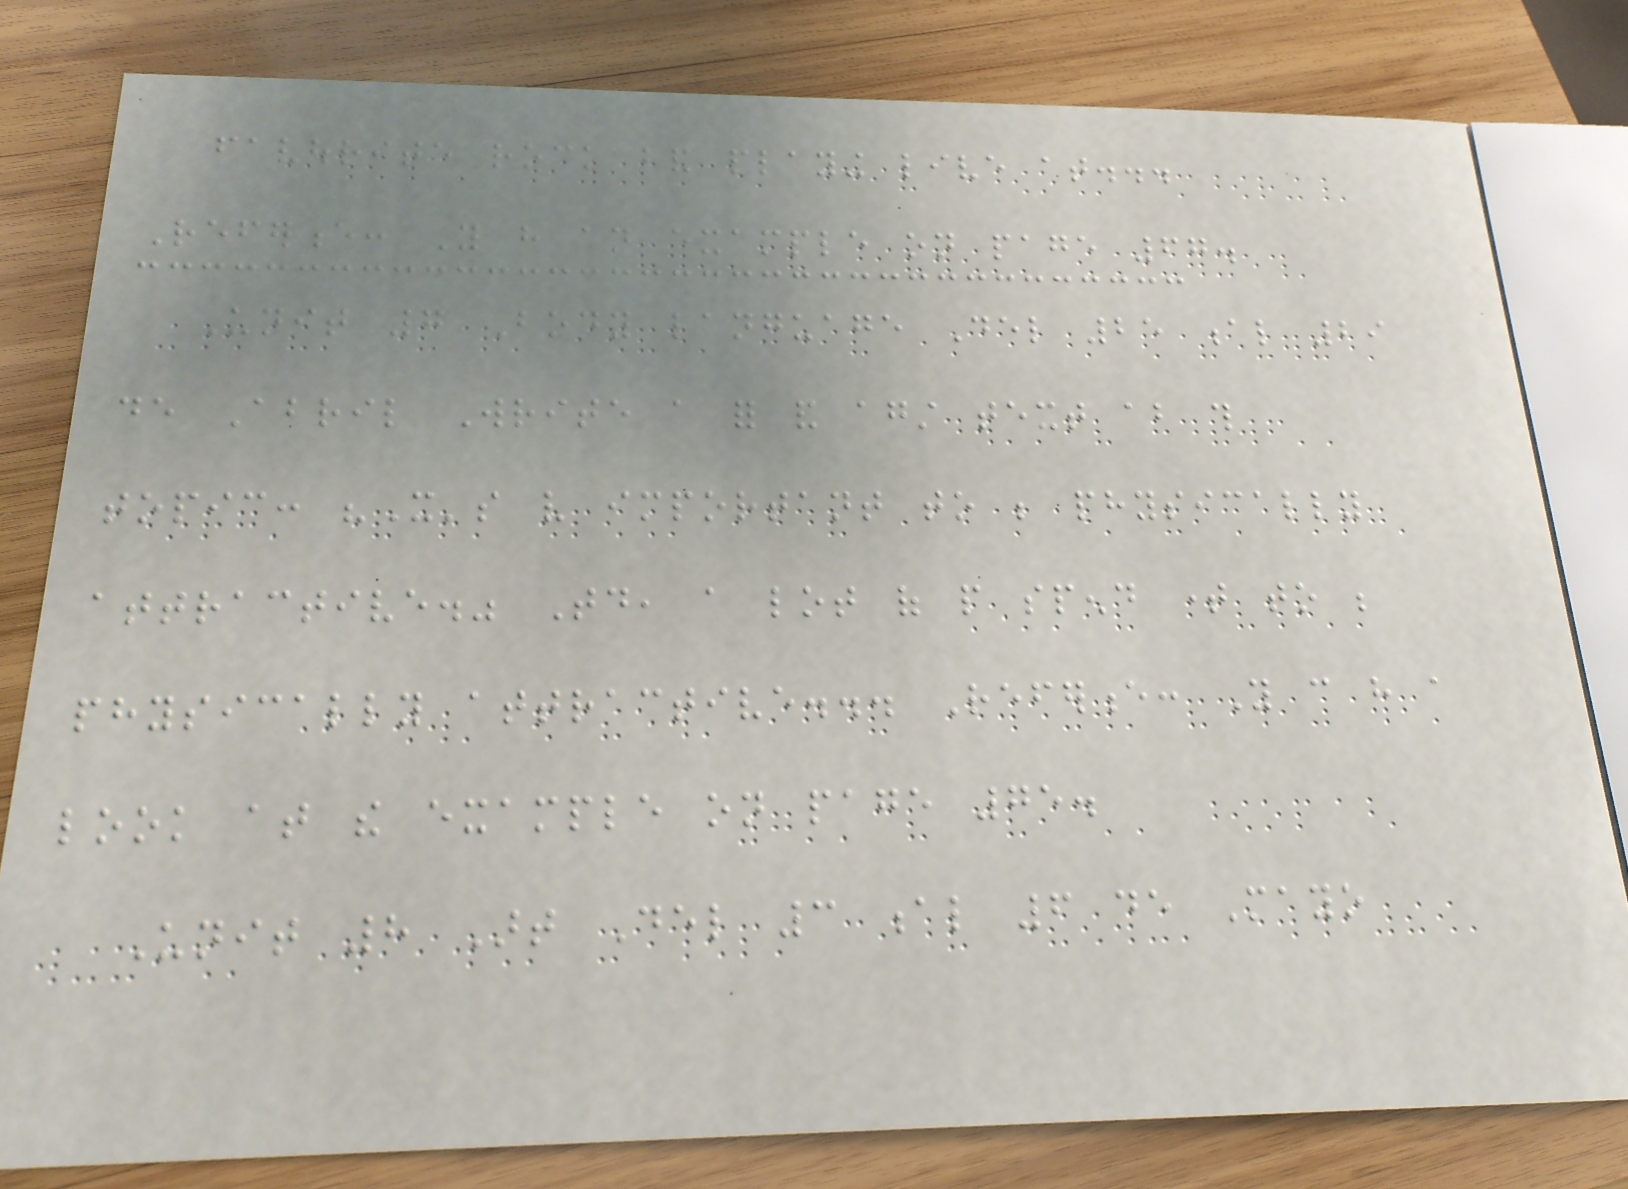favourite rock band playing live at...
Reference: You have an example on page 67.
Unit 7 Body language Del 25 al 29
de Abril Write a for and against text about this
topic: "It's very important to be physically
attractive." Today, a lot of people spend time to be
physically attractive... Reference: You can have a
look at the example on page 75.
Unit 8 Art Del 3 al 6 de Mayo
